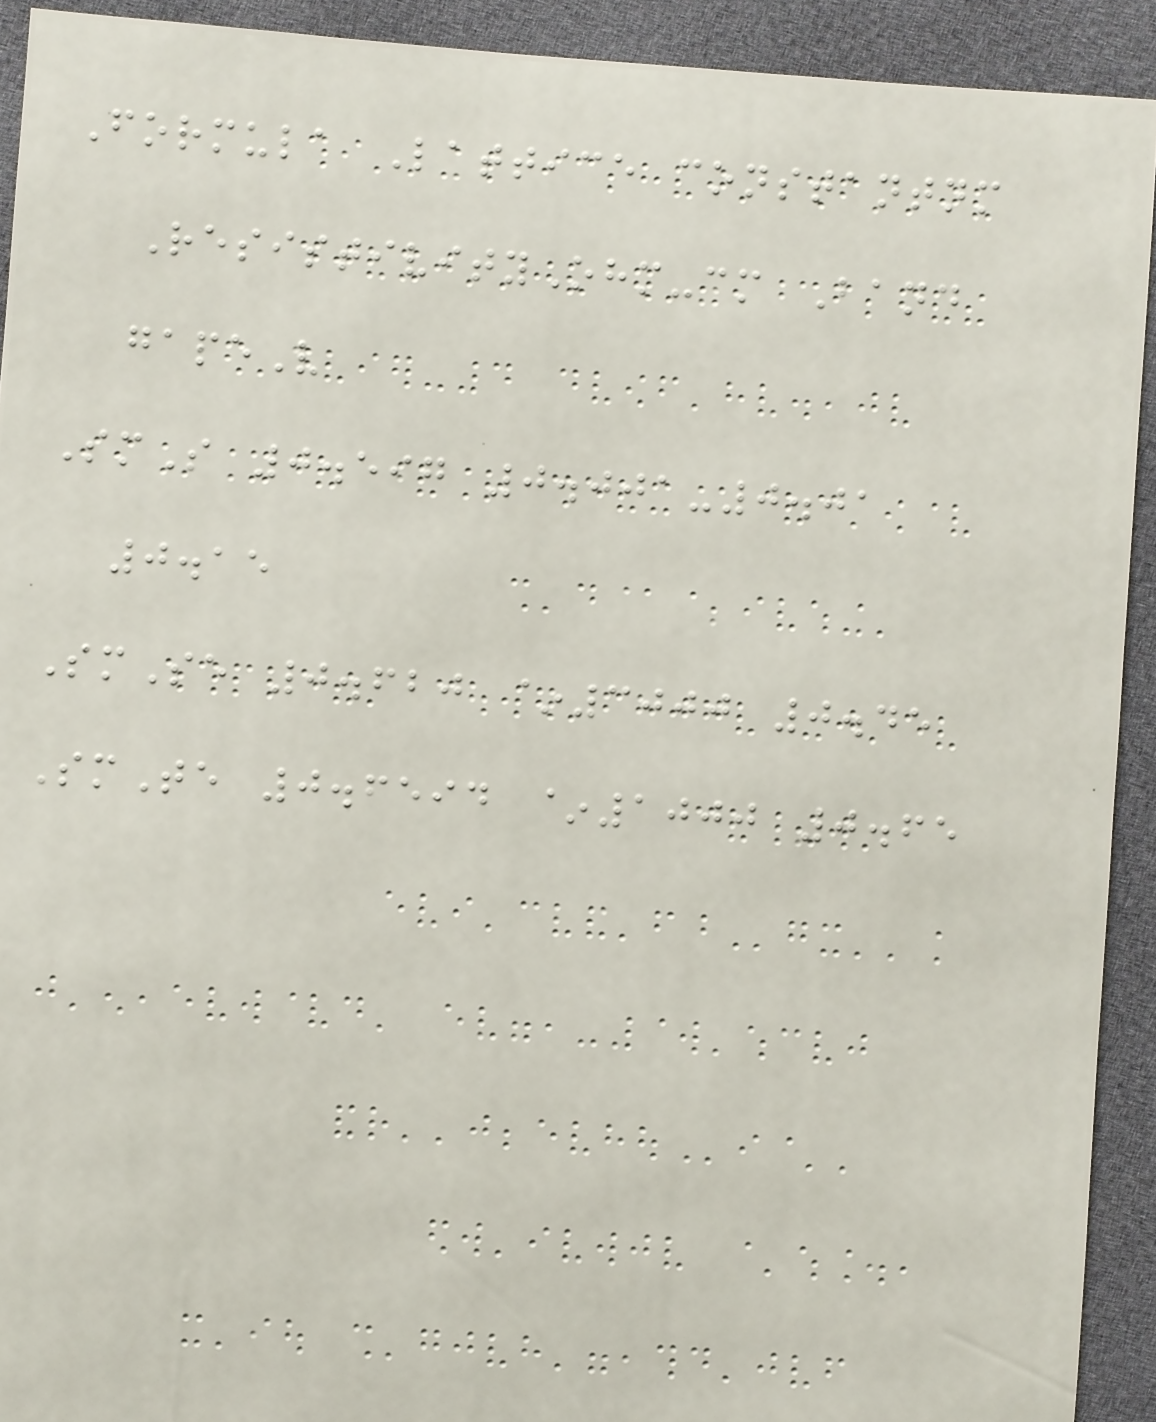Formula Lattice constantnm
ResistivityOhm-cm Band
gapeV
SmS 0.597 0.001-0.01
0.15
SmSe 0.620 ~3000 0.45
SmTe 0.6594 ~1000 0.65
